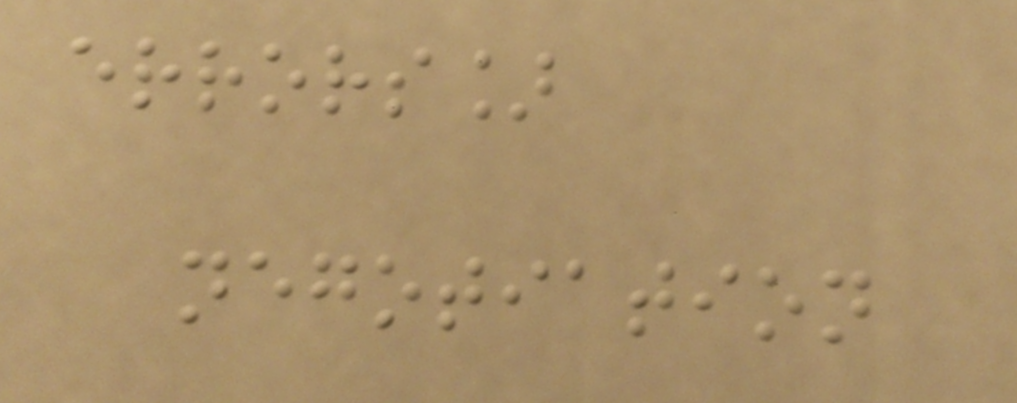errors]
negotiation
